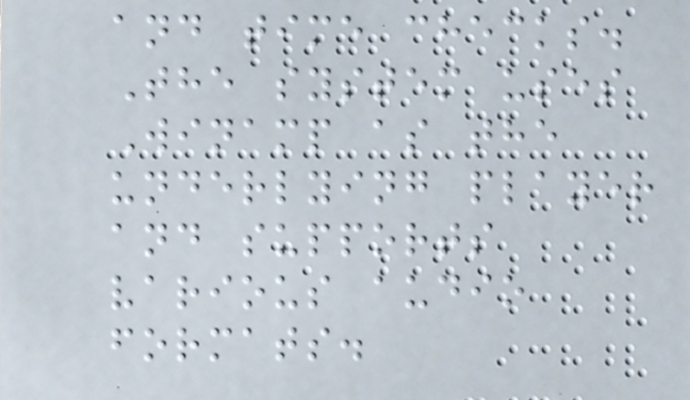and time checks.
The system uses
Winamp as the
underlying player
and supports
various audio
formats.
